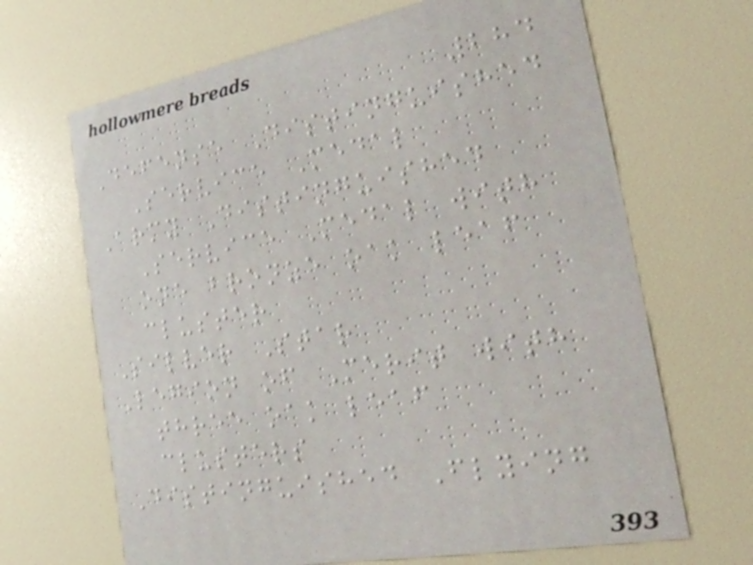284
Defense Distinguished
Service Medal
Army Distinguished
Service Medal with
one bronze oak leaf
cluster
Silver Star
Legion of Merit with
three oak leaf
clusters
Distinguished Flying
